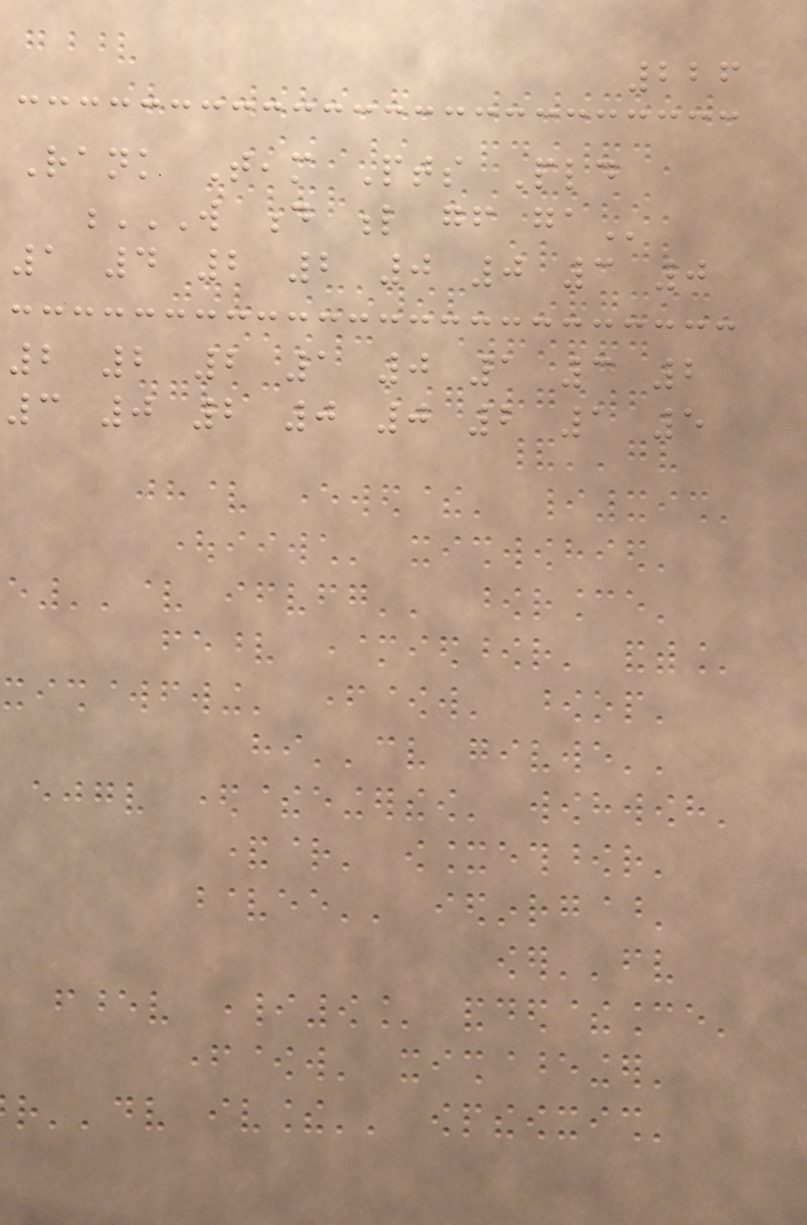226
Rank Team Pts Pld
W D L GF GA
1 4 2 2 0 0 3 0
2 2 2 1 0 1 3 2
3 0 2 0 0 2 1 5
